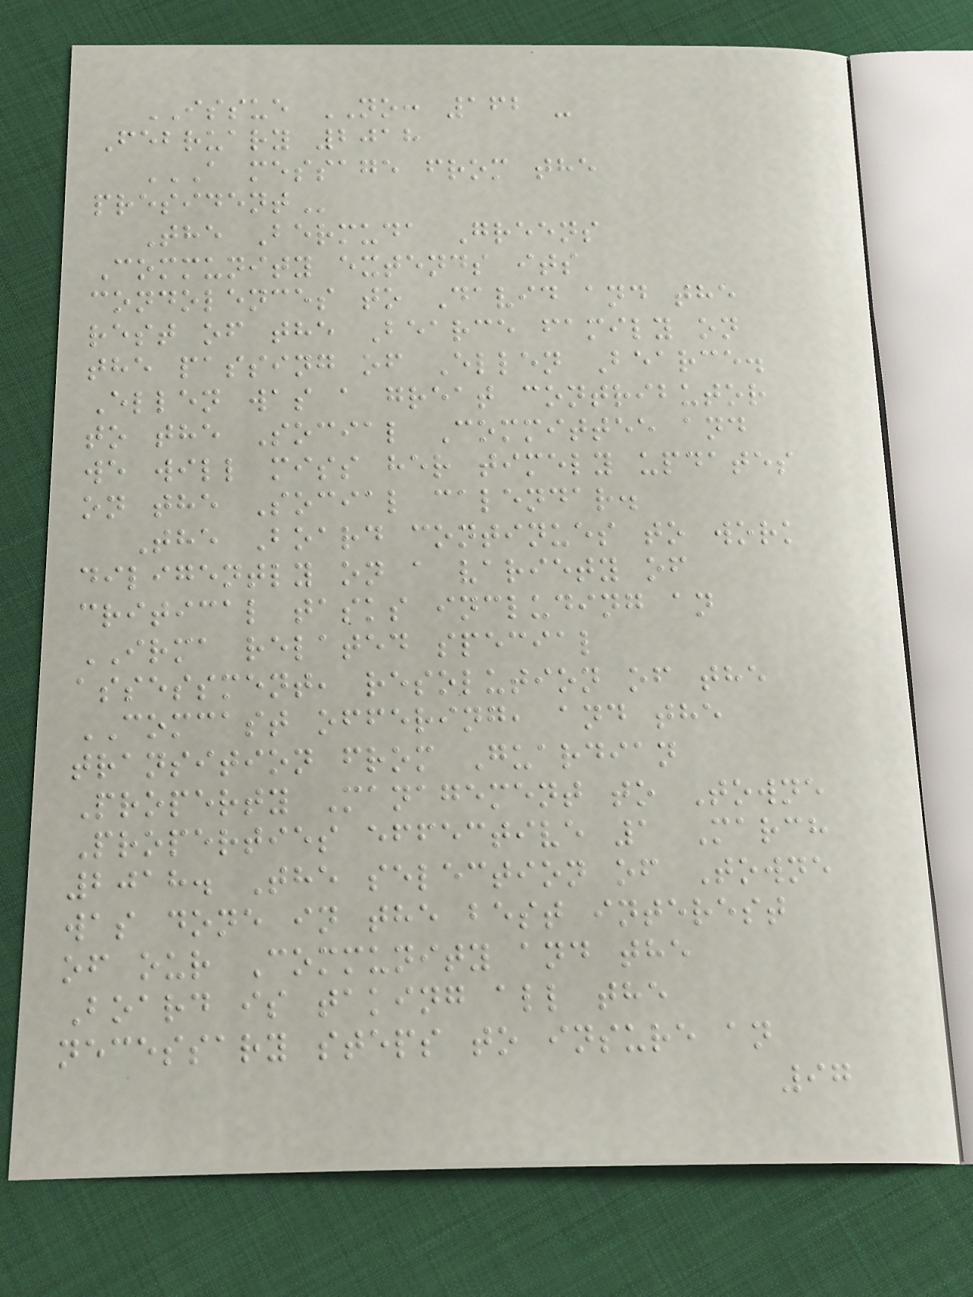ISSUE NO: 162 -
February 2018
A MESSAGE FROM THE
PRESIDENT
The Bermuda Greens
Community extends its
condolences to David and the
rest of the Bearce family on
the passing of Ellen Bearce.
Ellen was a great contributor
to the Social Committee and
we will miss her timely updates
on the Social calendar.
The Board continues to work
diligently on a variety of
critical tasks including an
IRMA related special
assessment, resolution of the
COMCAST offering, and the
transition from Guardian
Property Management to Towne
Properties effective 1 March
2018. The selection of Towne
was done in the best interest
of our Community and the
Board is taking all the
necessary steps to insure an
97
